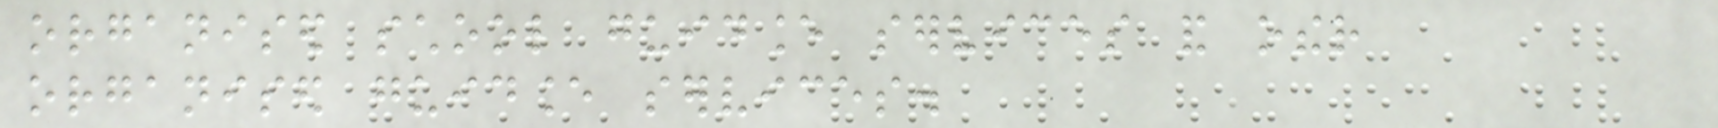organised school guidance services and other
organised guidance services.
